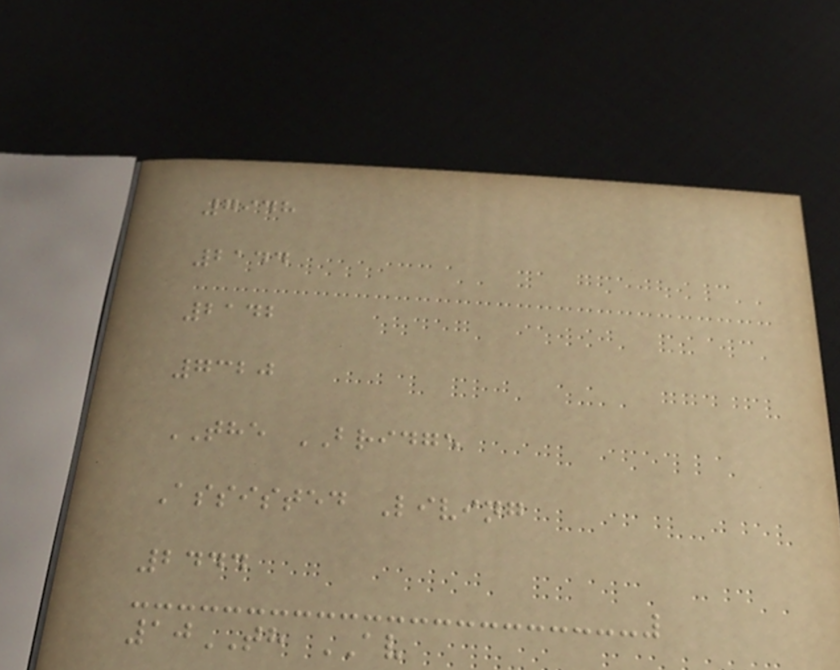7948
2144
2142
7320
THE BRIDGE
Assisted Living
2444
10TH AV
